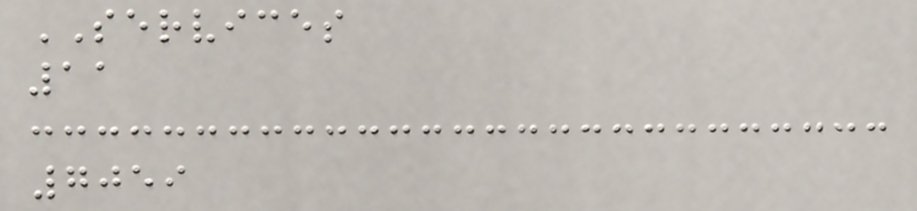SERVICES
11
7059
